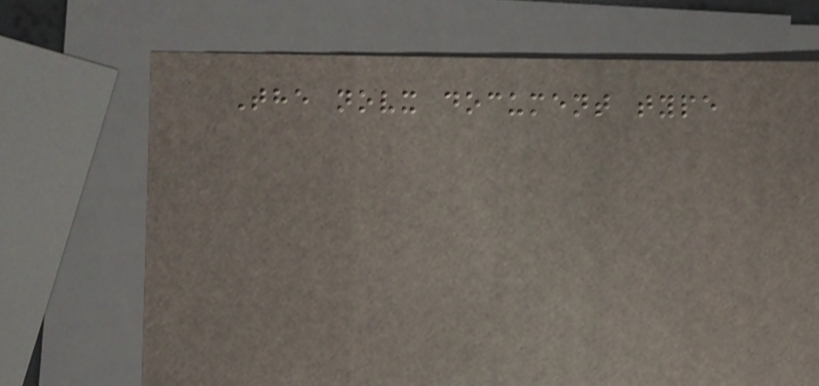The novx document type
